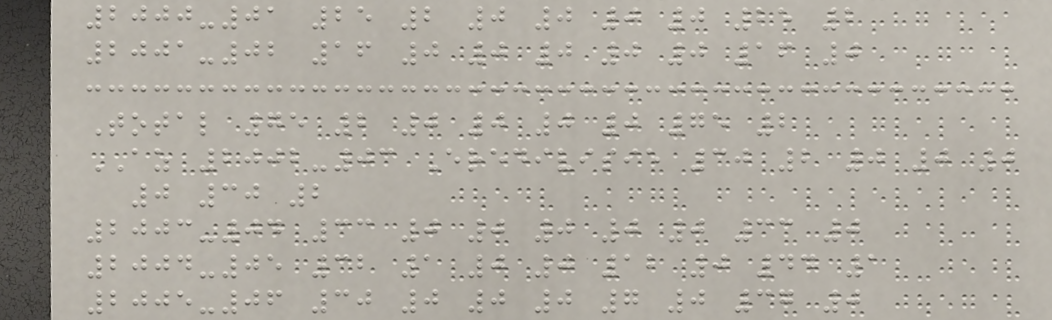2000-01 25 2 0 0 0 0 25 2
2001-02 16 0 0 0 0 0 16 0
Total 75 2 0 0 0 0 75 2
AZ 2002-03 Eredivisie 30 2 0 0 0
0 30 2
2003-04 33 0 0 0 0 0 33 0
2004-05 32 1 0 0 12 0 44 1
2005-06 30 0 0 0 7 0 37 0
